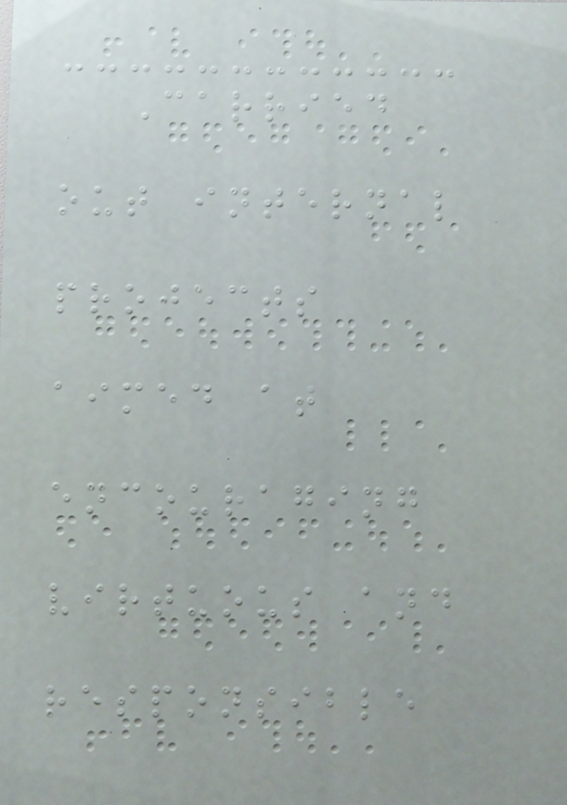Carried
out internal
projects
aimed at
encouraging
virtuous and
responsible
